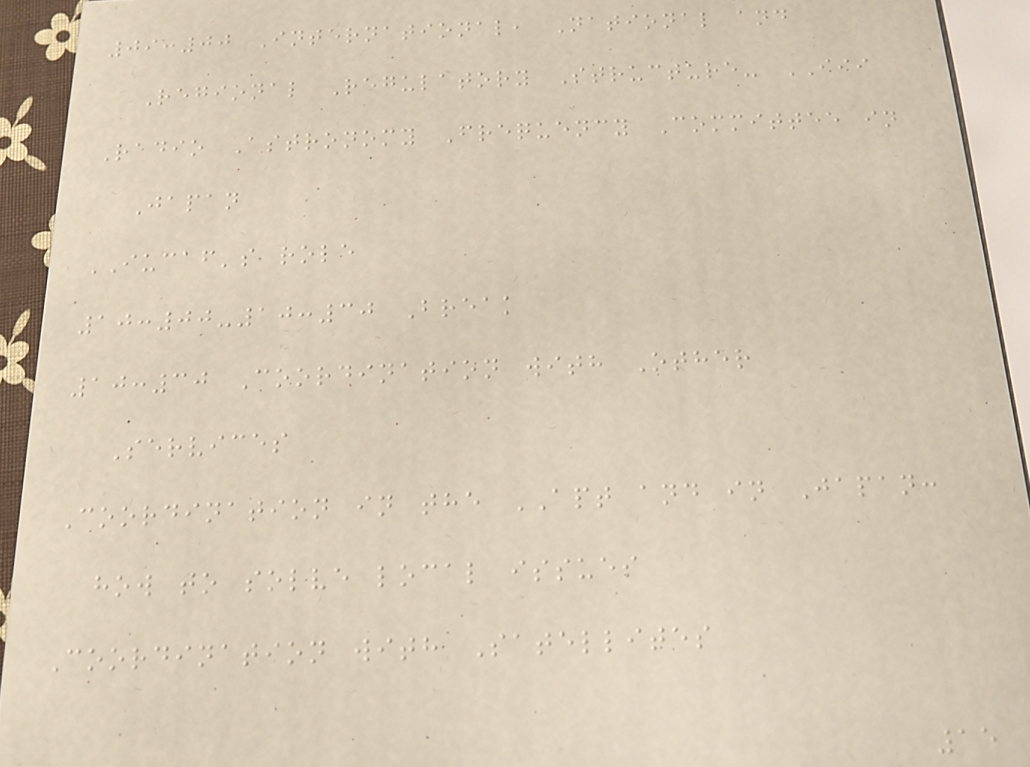09:00 International, National and
Regional Regulatory Structure- III
Radio Astronomy Frequency Committee in
Japan
IUCAF's role
10:00-10:30 Break
10:30 Coordination with Other
Services
Coordination in the APT and in Japan:
how to solve local issues
Coordination with Satellites
15
